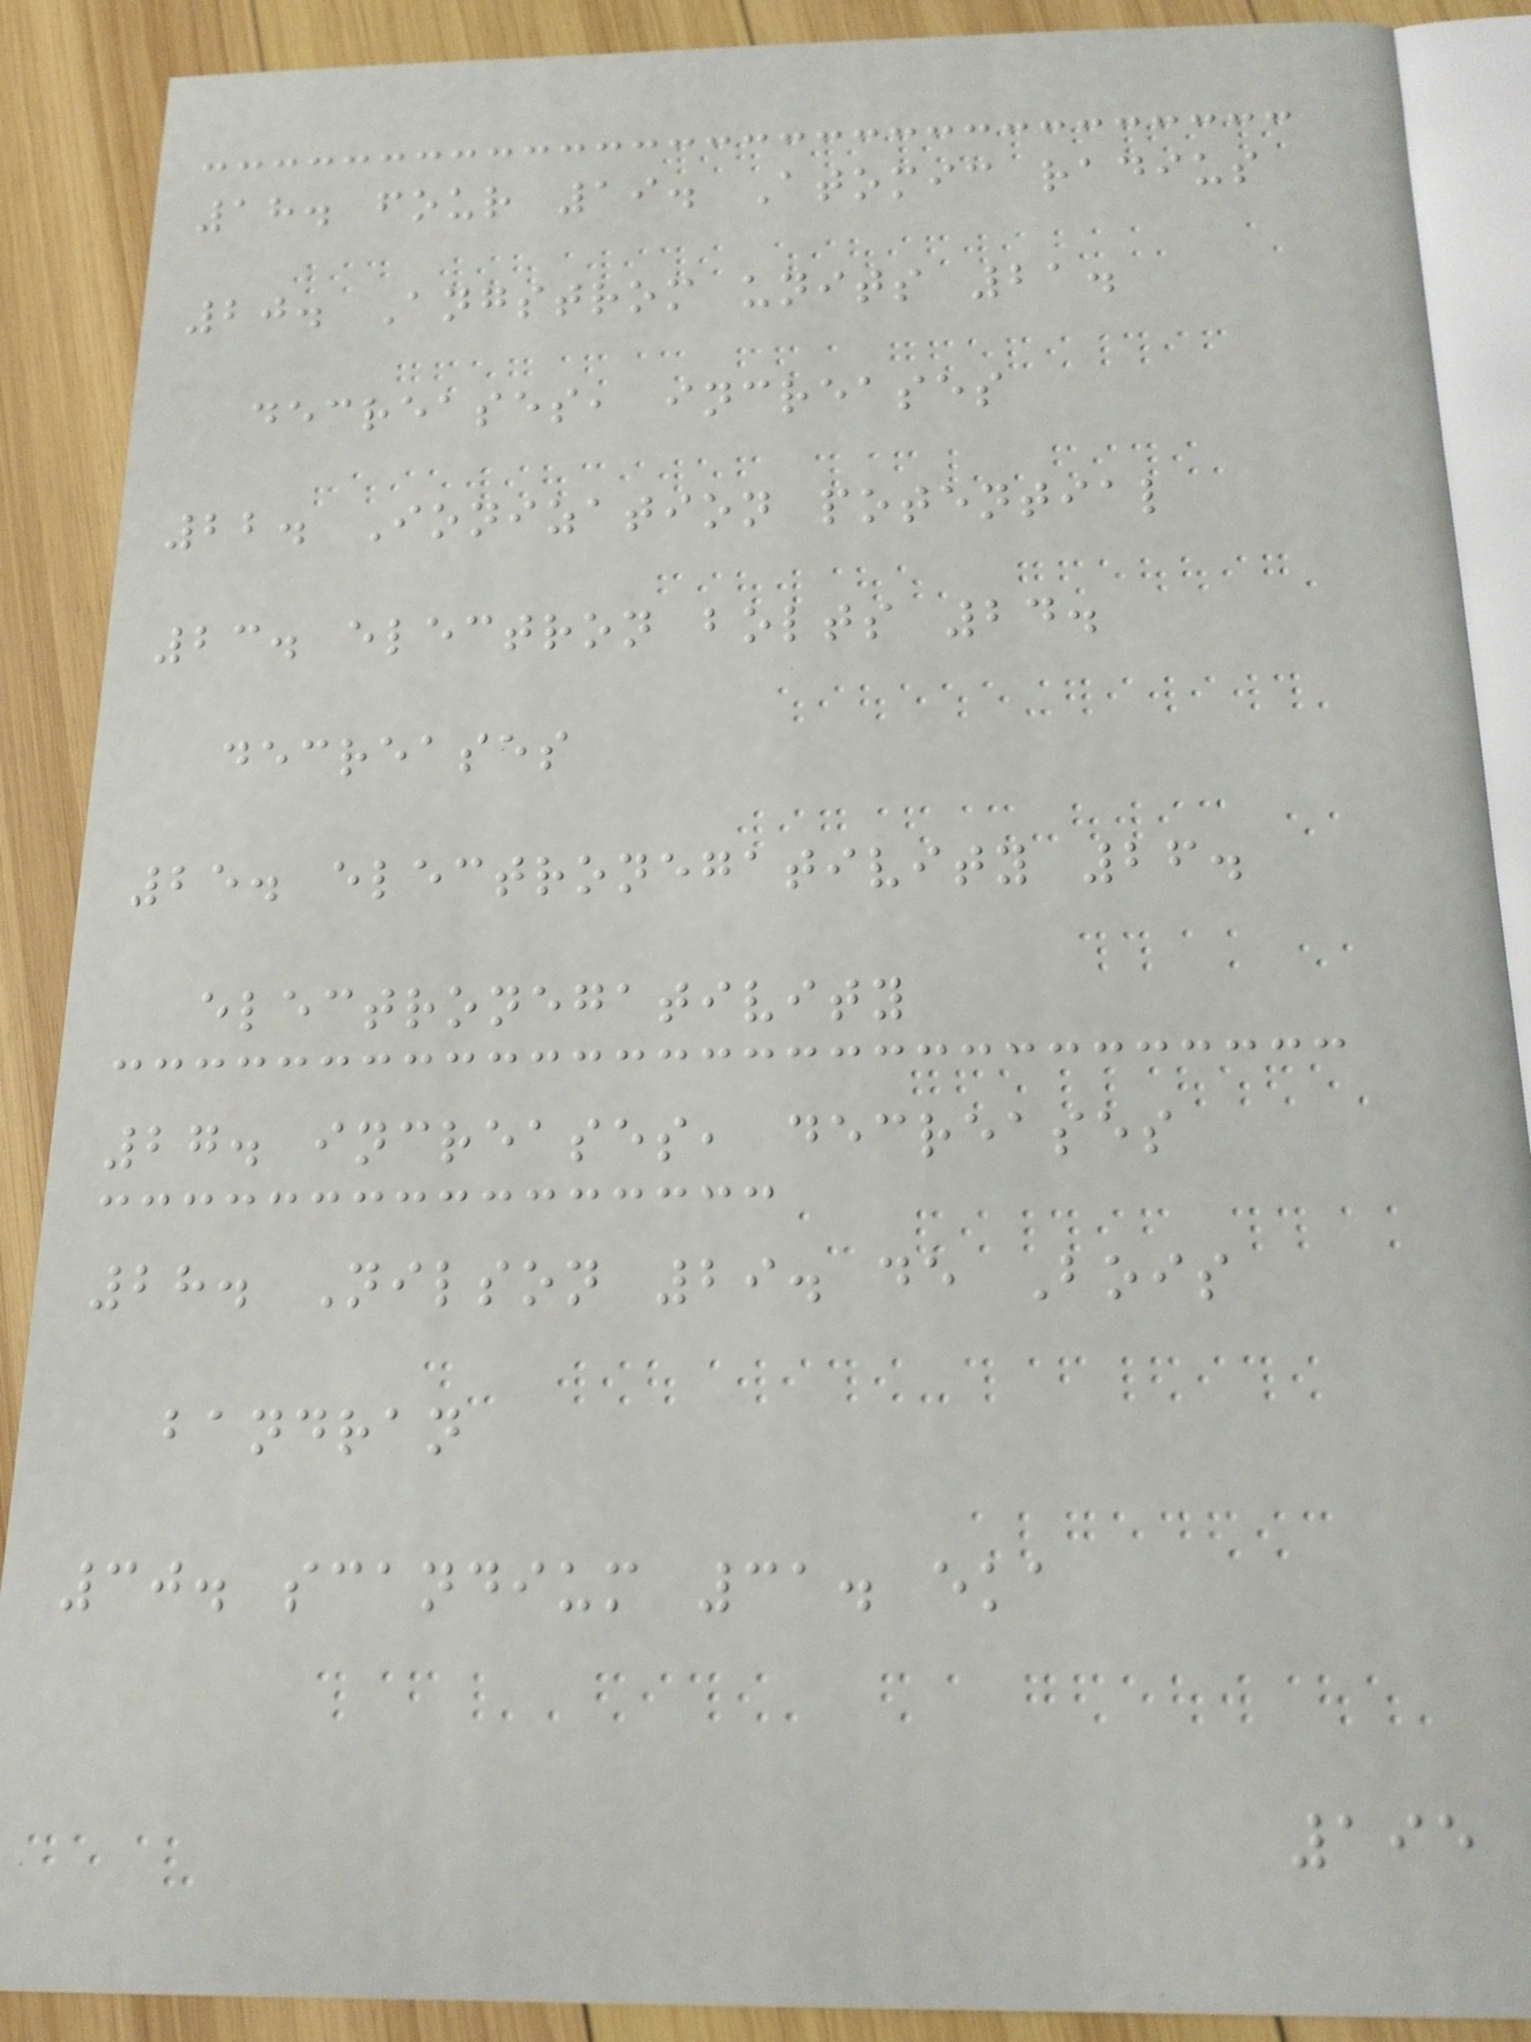18. four 19. Atomic radius
20. Angstrom units 21.
decreases, increases
22. Ionization potential
23. electron bolts 24.
decreases
25. electronegativity 26.
electronegativity
27. increases, decreases
28. Nilson 29. de Bois
bandran
30. scandium 31. eka
195
